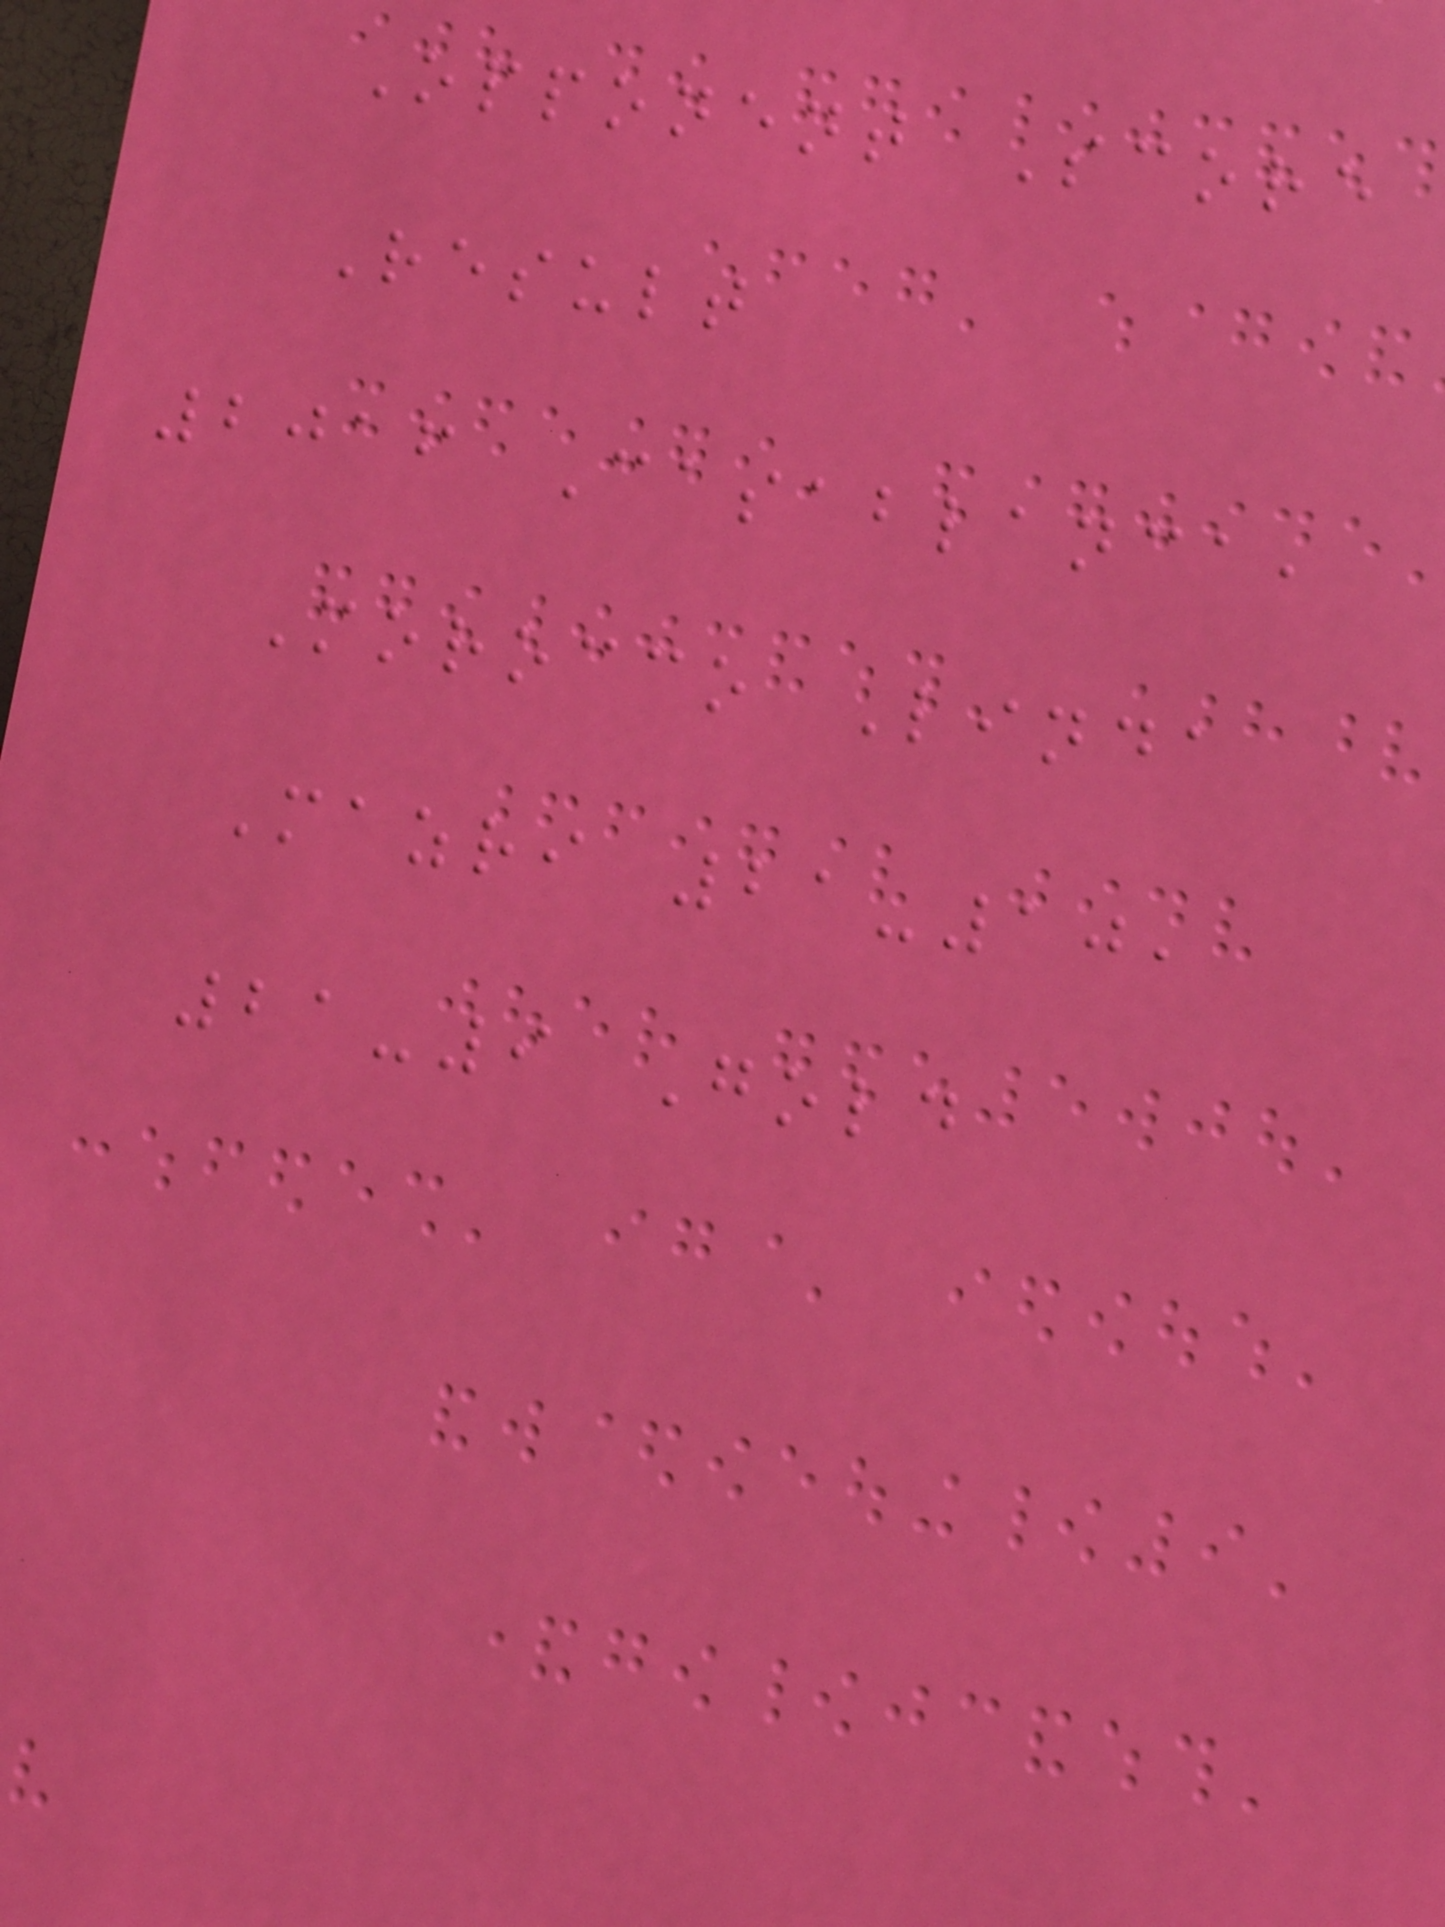Opponent Score
Result
2016 Casablanca,
Morocco Linda
Mazri 21-10,
21-9 Gold
